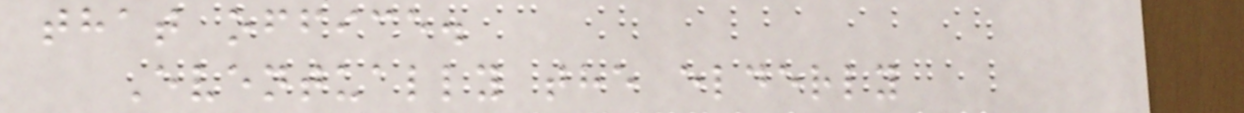that office.
Eventually the elderly
